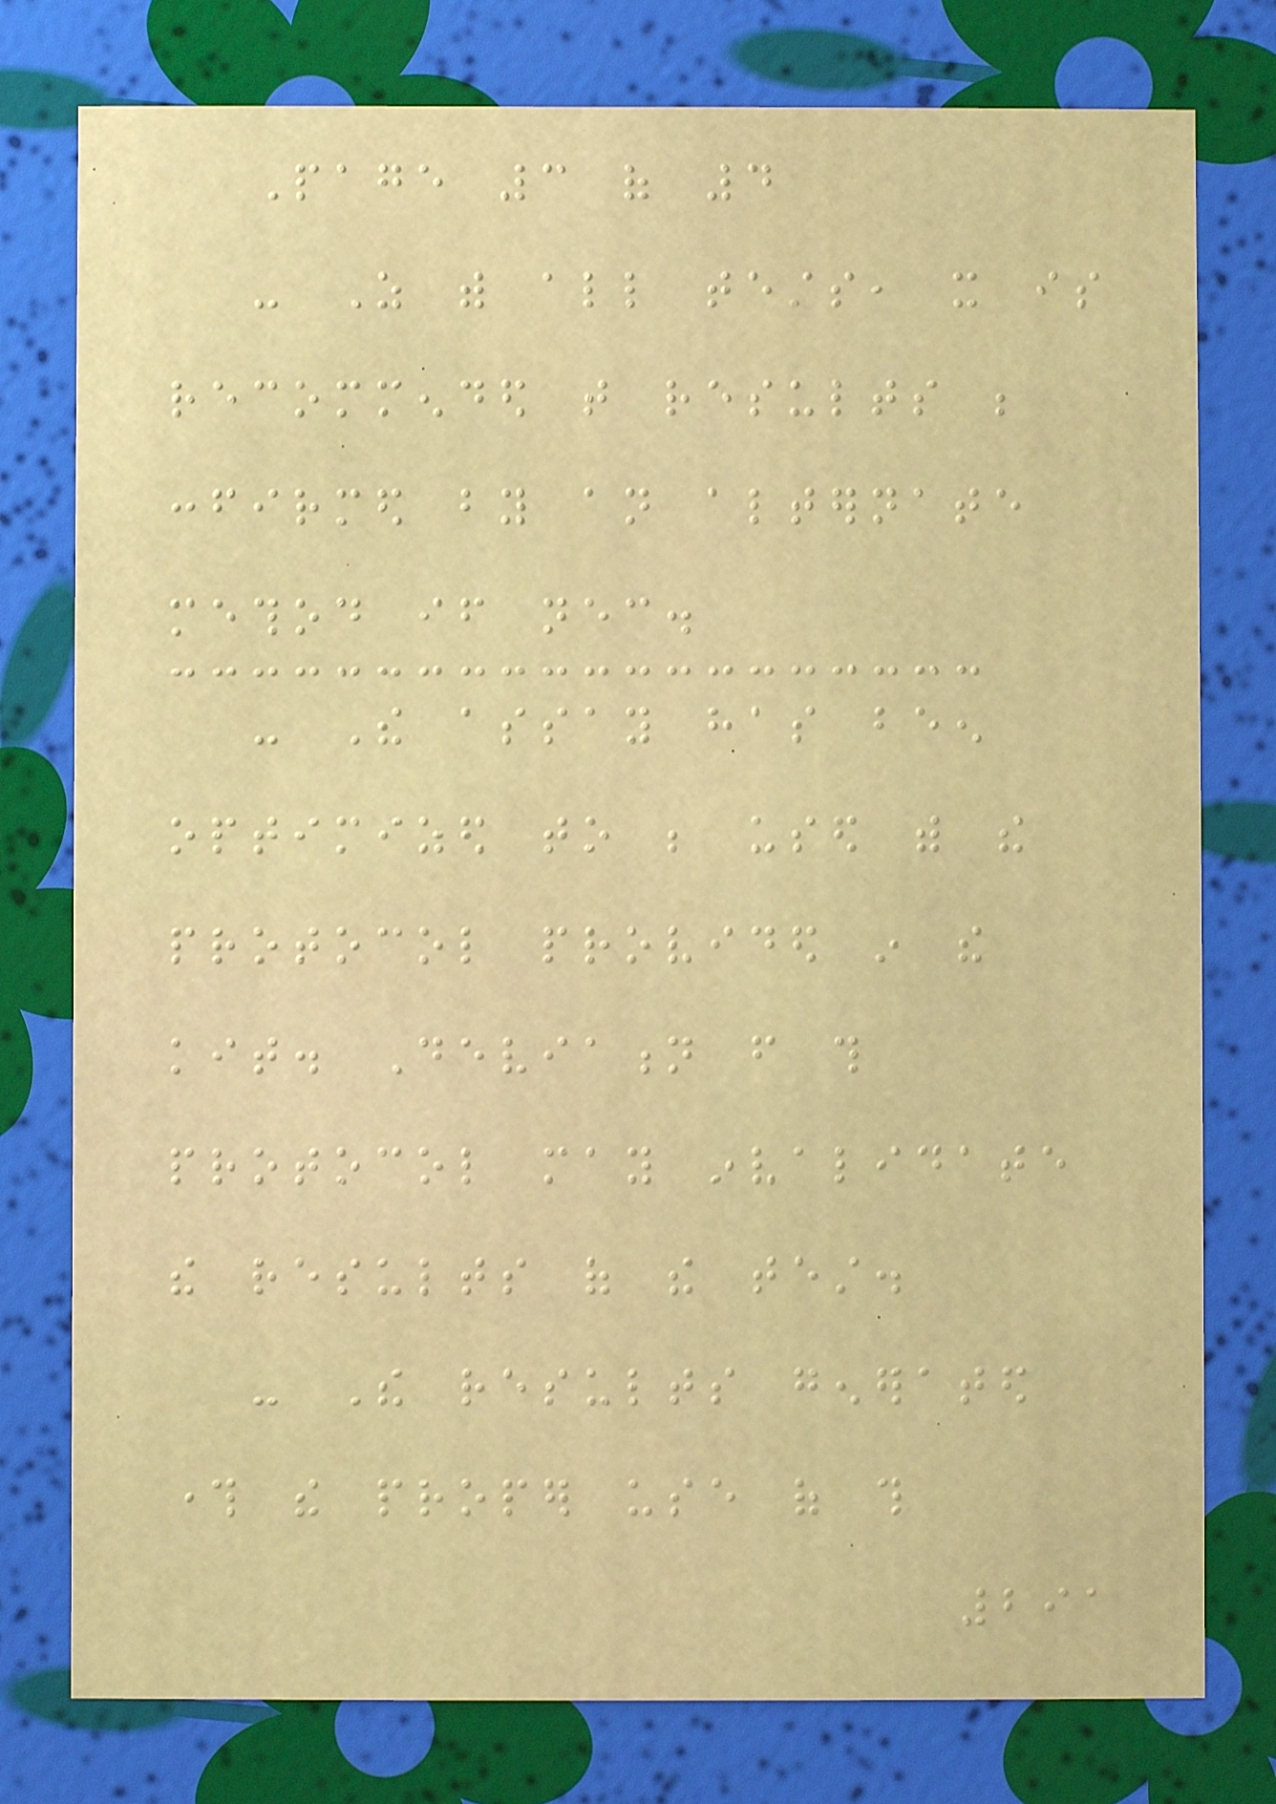Page 3 of 4
- As with all tests, it is
recommended that results be
confirmed by an alternate
method if necessary.
- The assay has been
optimized to be used with the
protocol provided in the
kit. Deviation from this
protocol may invalidate
the results of the test.
- The results generated
through the proper use of this
291
